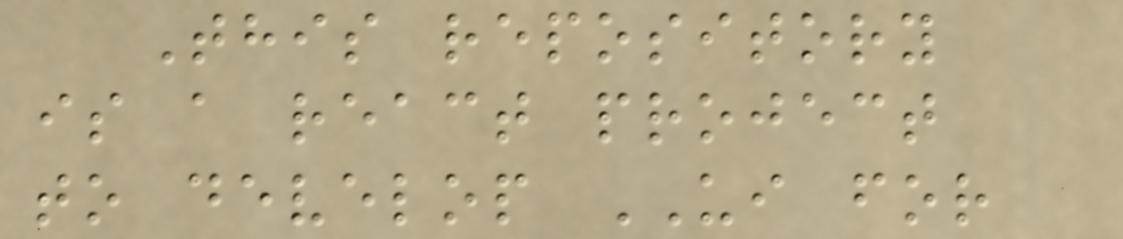This repository
is a react project
to develop UI for
